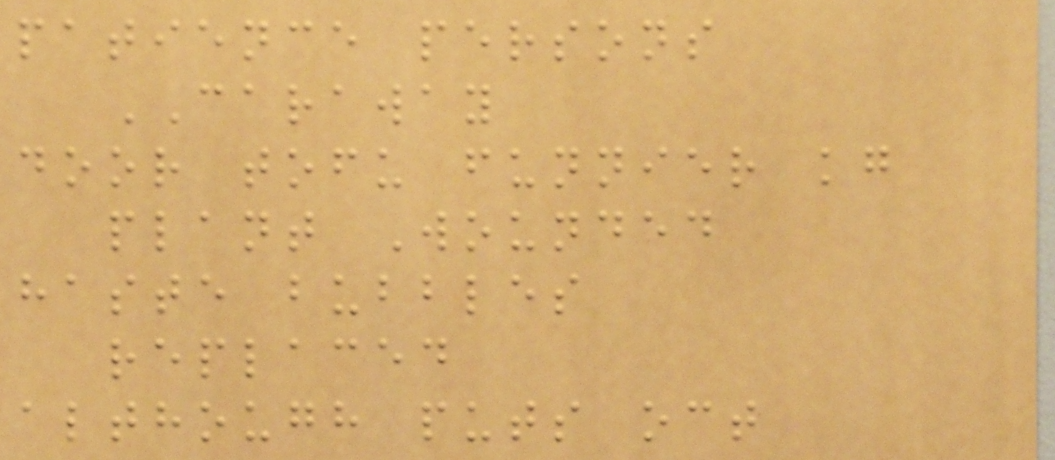patience persons
CARAWAY
door tofu funnier kg
plant Wounded
haste bubbles
replaced
although puts oct
